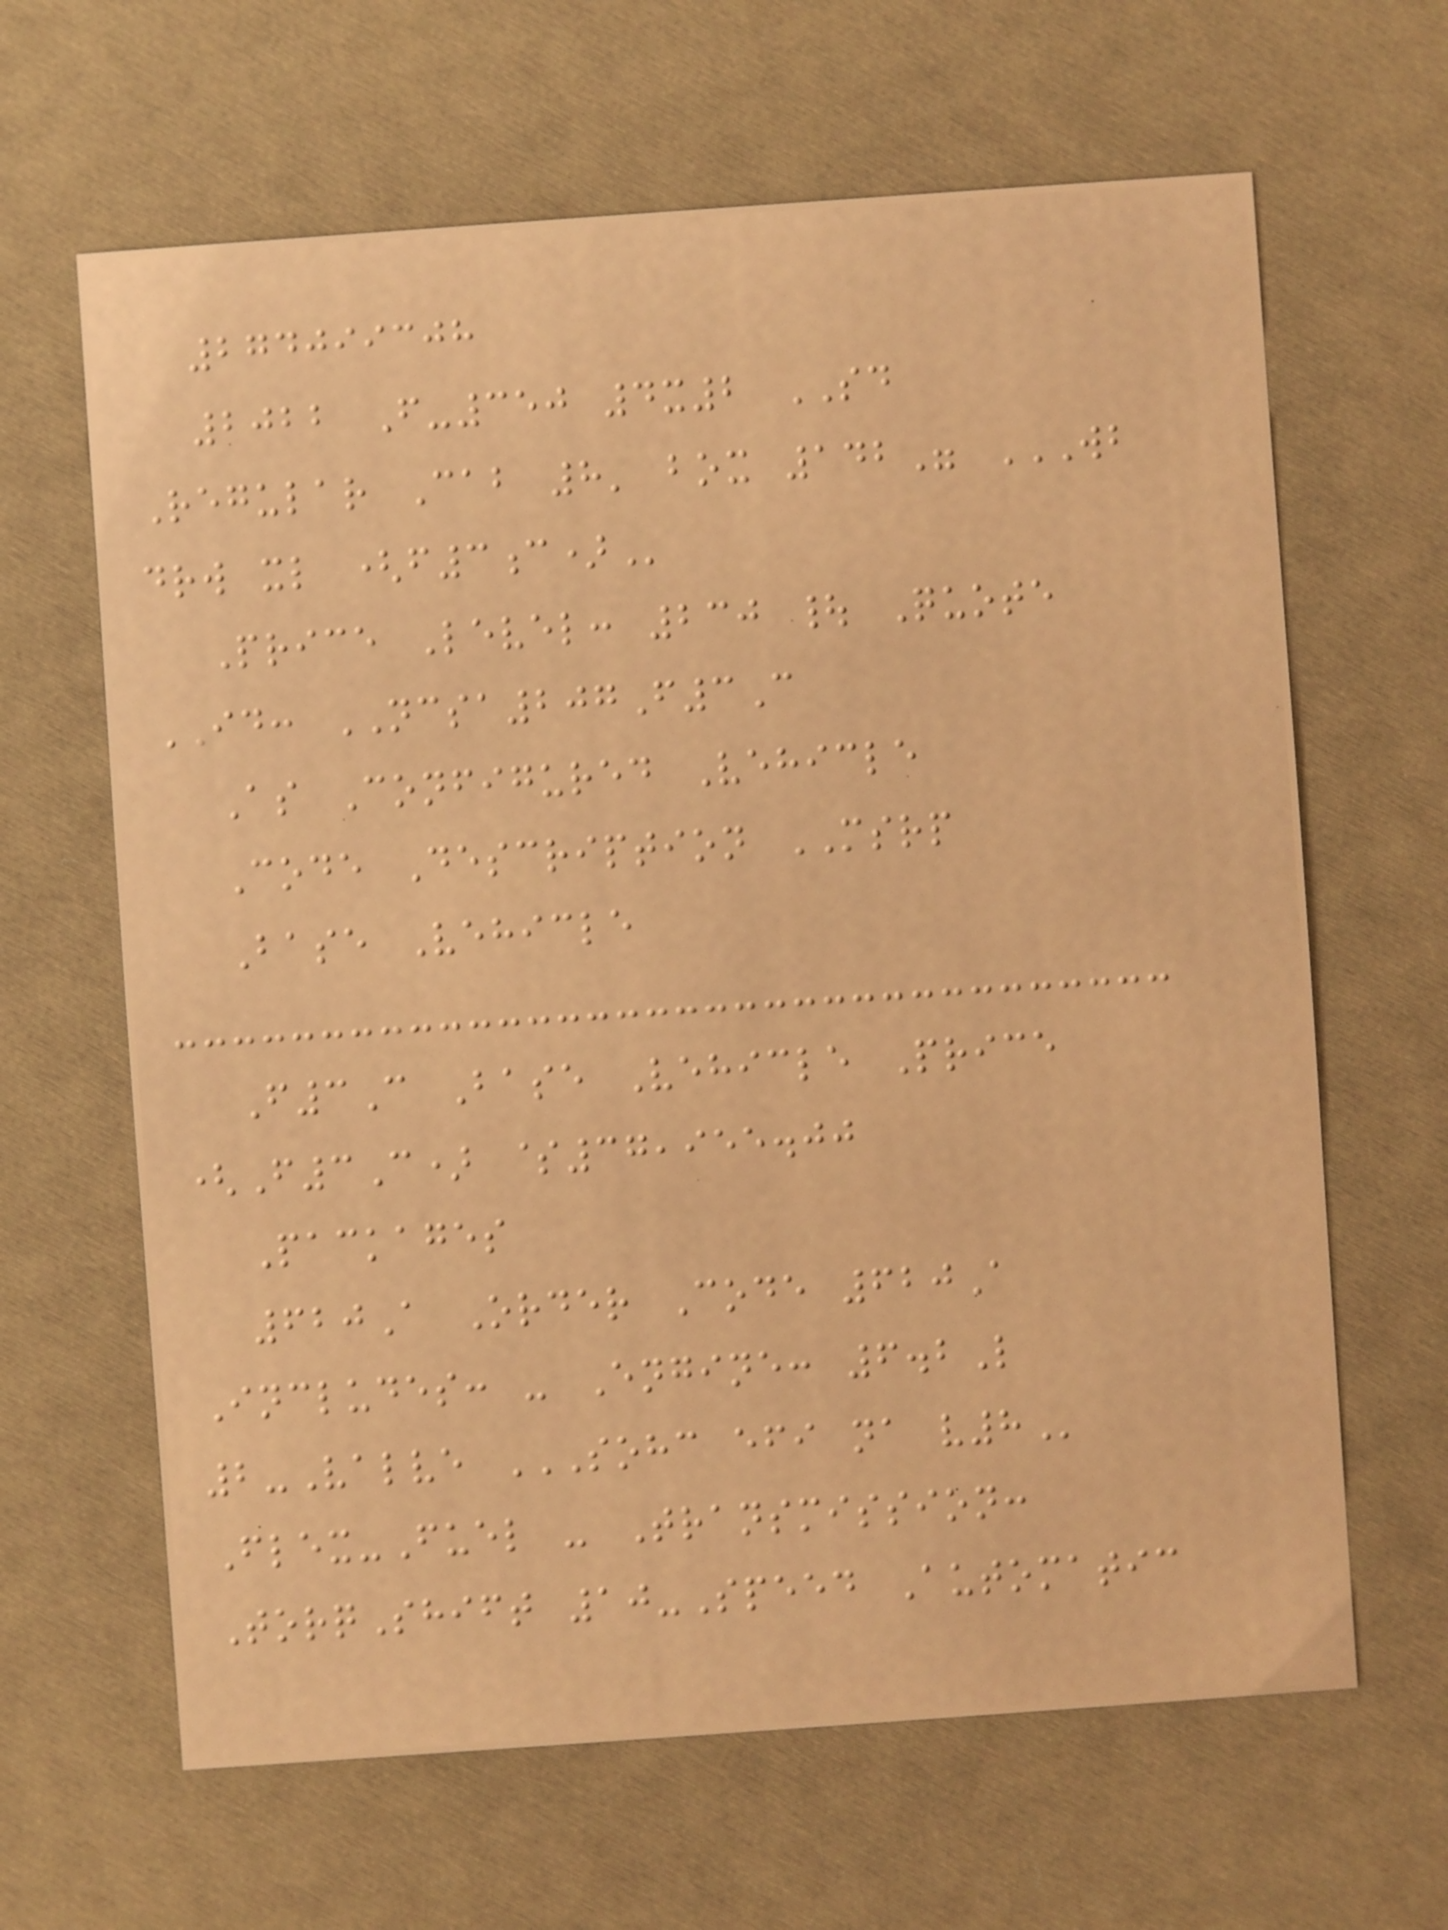274099308
2022 F-350 4x2 SD
Regular Cab 8' box 142" WB
DRW XL (F3C)
Price Level: 230 | Quote
ID: NCSA207F3C
As Configured Vehicle
Code Description MSRP
Base Vehicle
F3C Base Vehicle Price
(F3C) $37,955.00
Packages
620A Order Code 620A
Includes: - Engine: 6.2L
2-Valve SOHC EFI NA V8
Flex-Fuel - Transmission:
TorqShift 10-Speed Automatic
